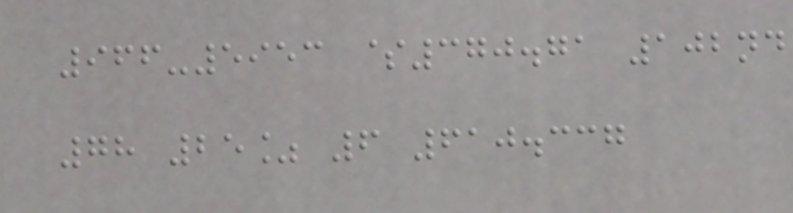966-5953 $370.71 102nd
78 25% 6 610.337
